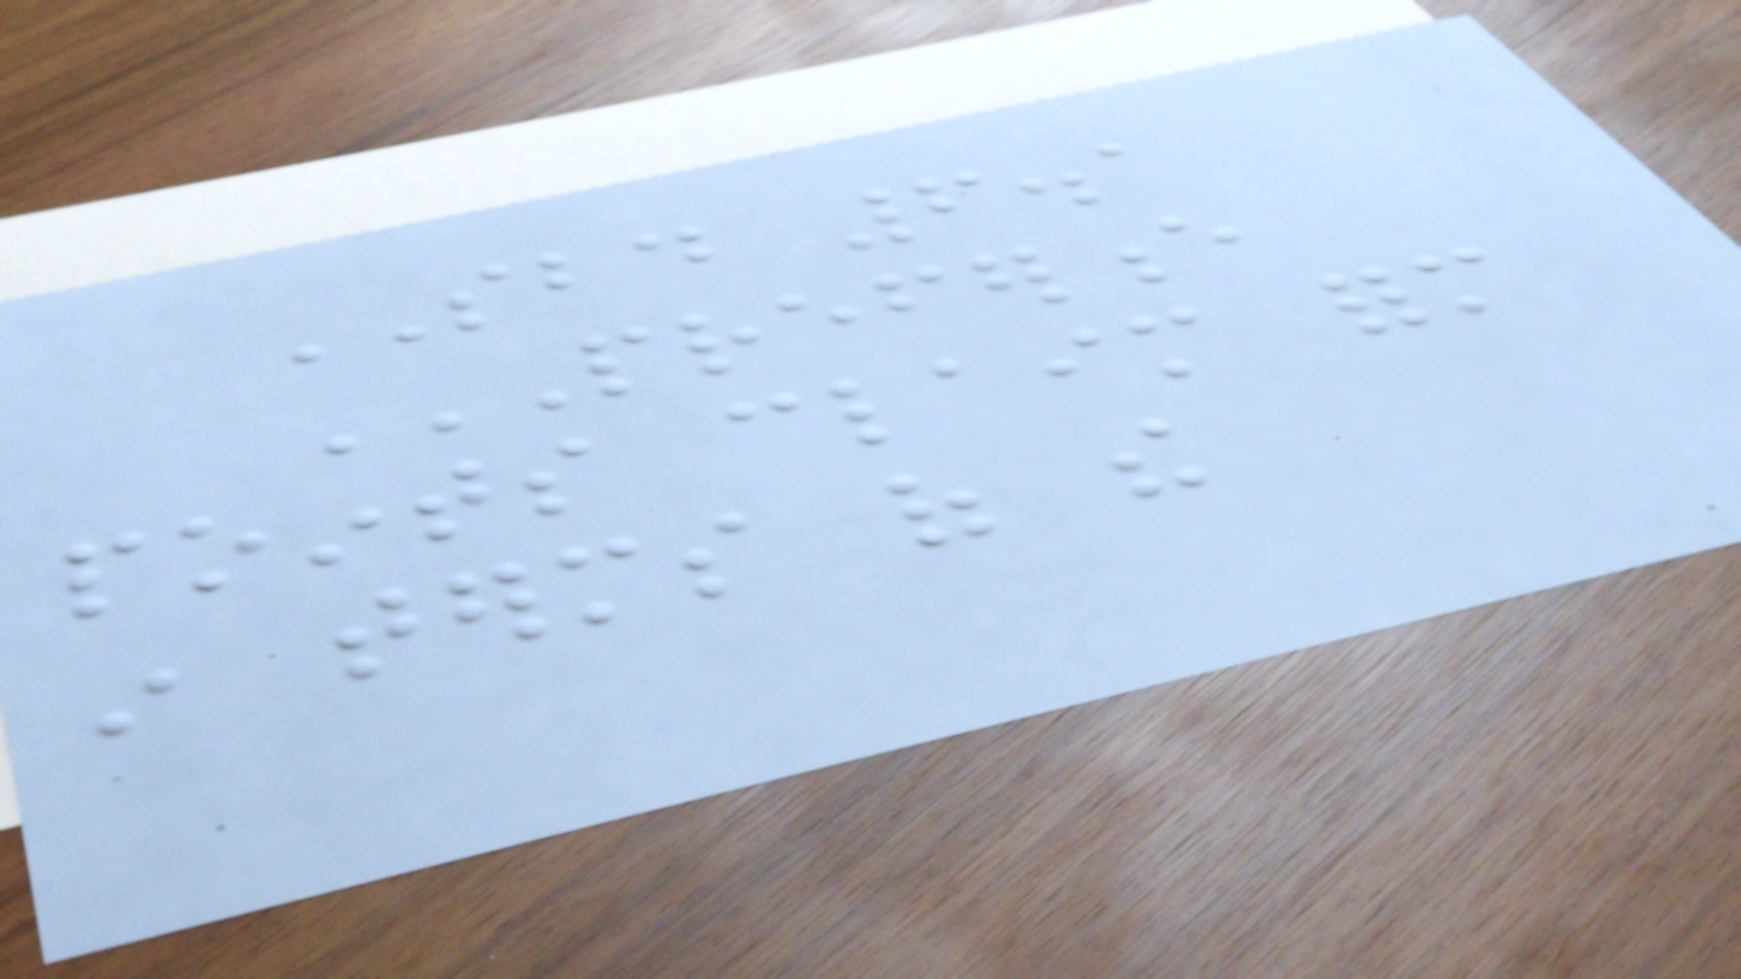SBD 6.1
PREFERENCE
POINTS CLAIM FORM
IN TERMS OF THE
